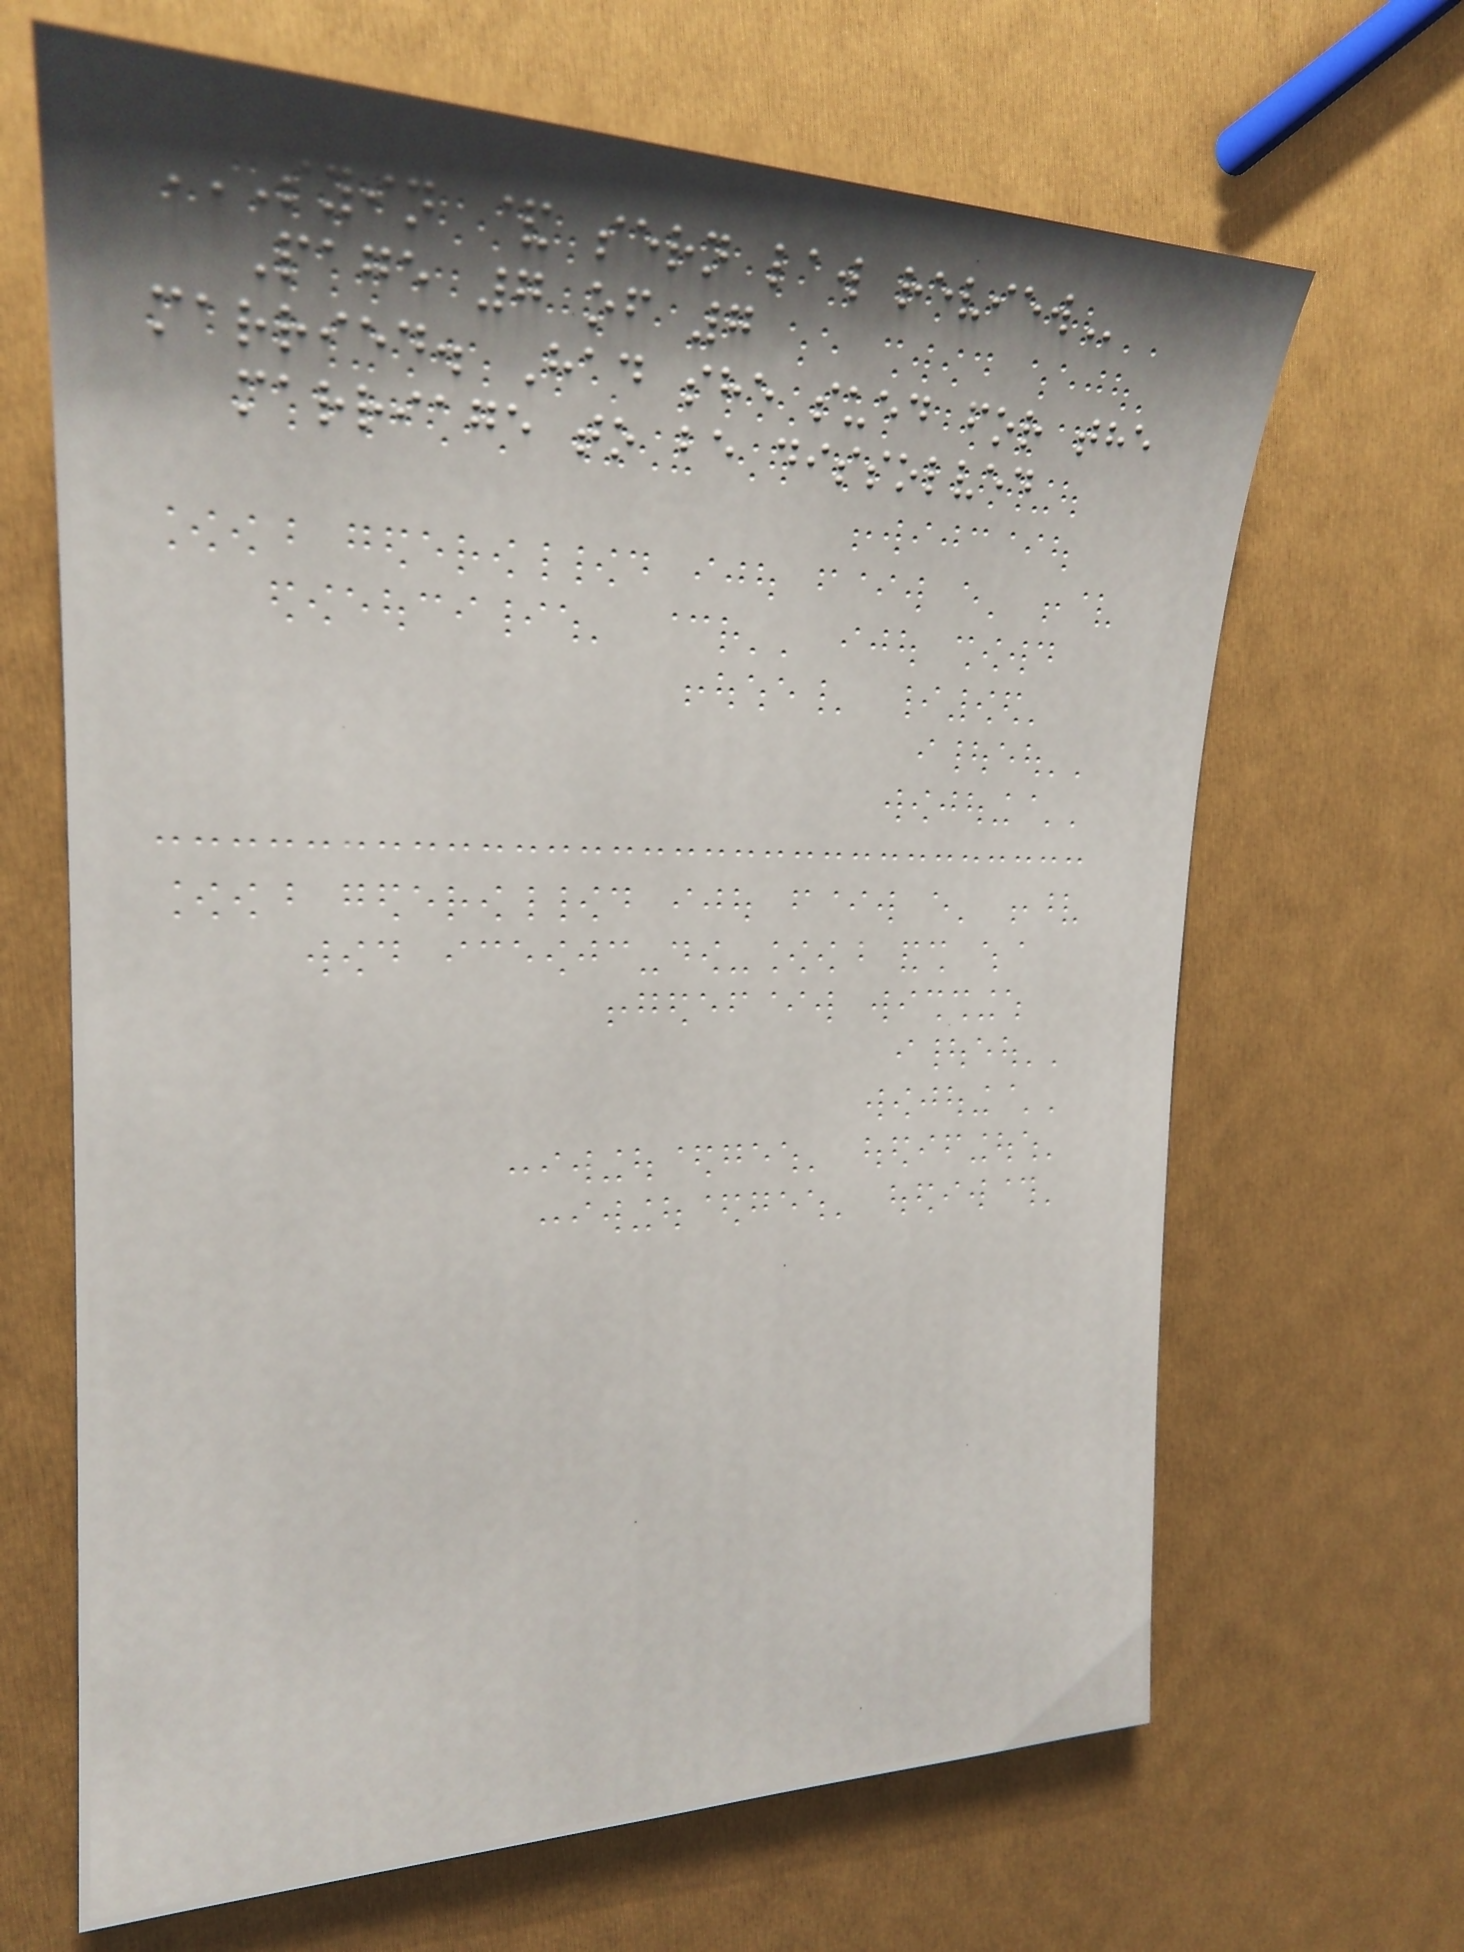SYIN & SERN LAW REVIEW
Page 7 of 7
married. Had she sued for the
marriage to be dissolved
